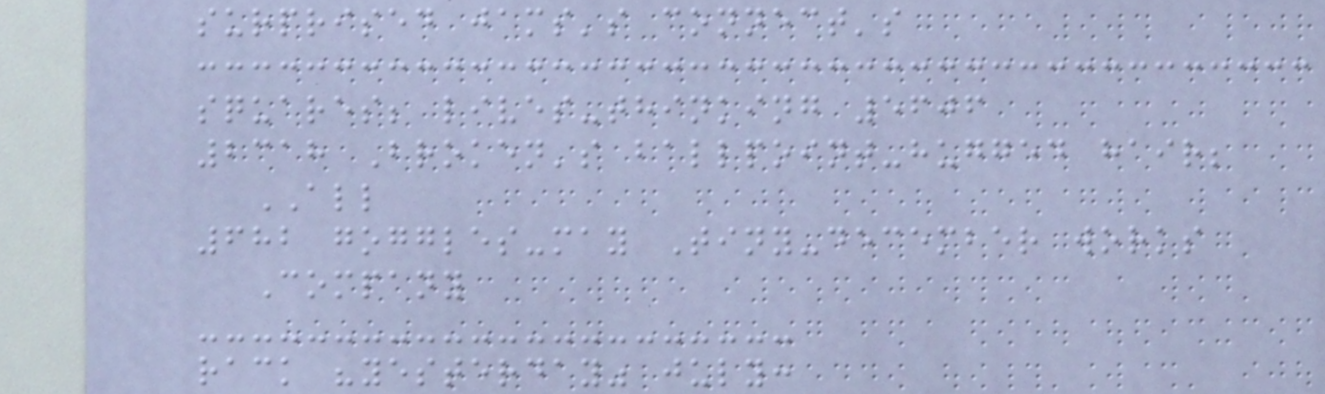surprised jams's connect's
squares; lives-thinking 5606
2318 Broken's ballpoint-hugged hair;
ALL
682 goggles-may Tiny-december works
Company
rack "yesterday" july:
